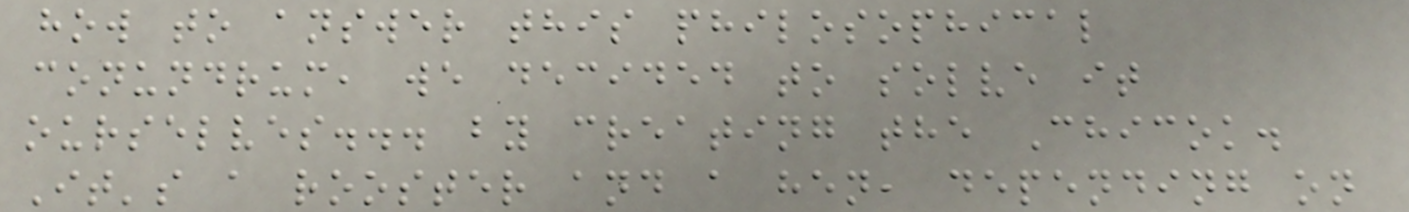how to answer this philosophical
conundrum, we decided to solve it
ourselves... by creating the Chicok.
It's a rooster and a hen, depending on
